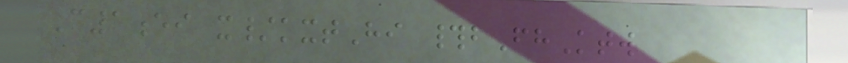C1ei x/kxtHi #bFhKtw
